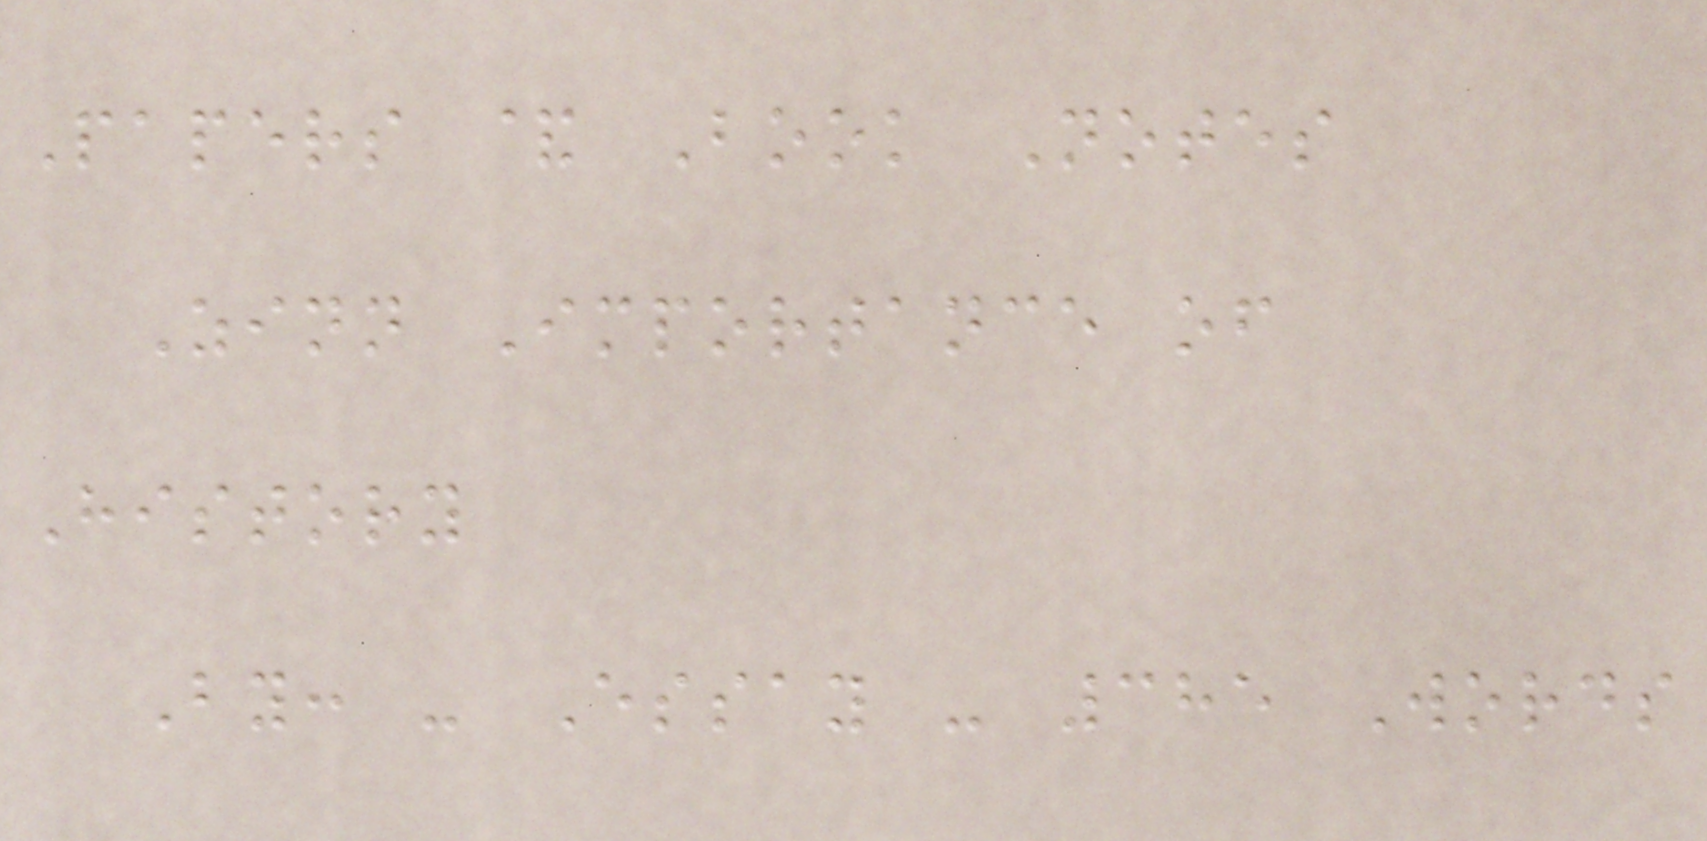Papers & Book Notes
Zinn Importance of
History
By: - Essay - 385 Words
